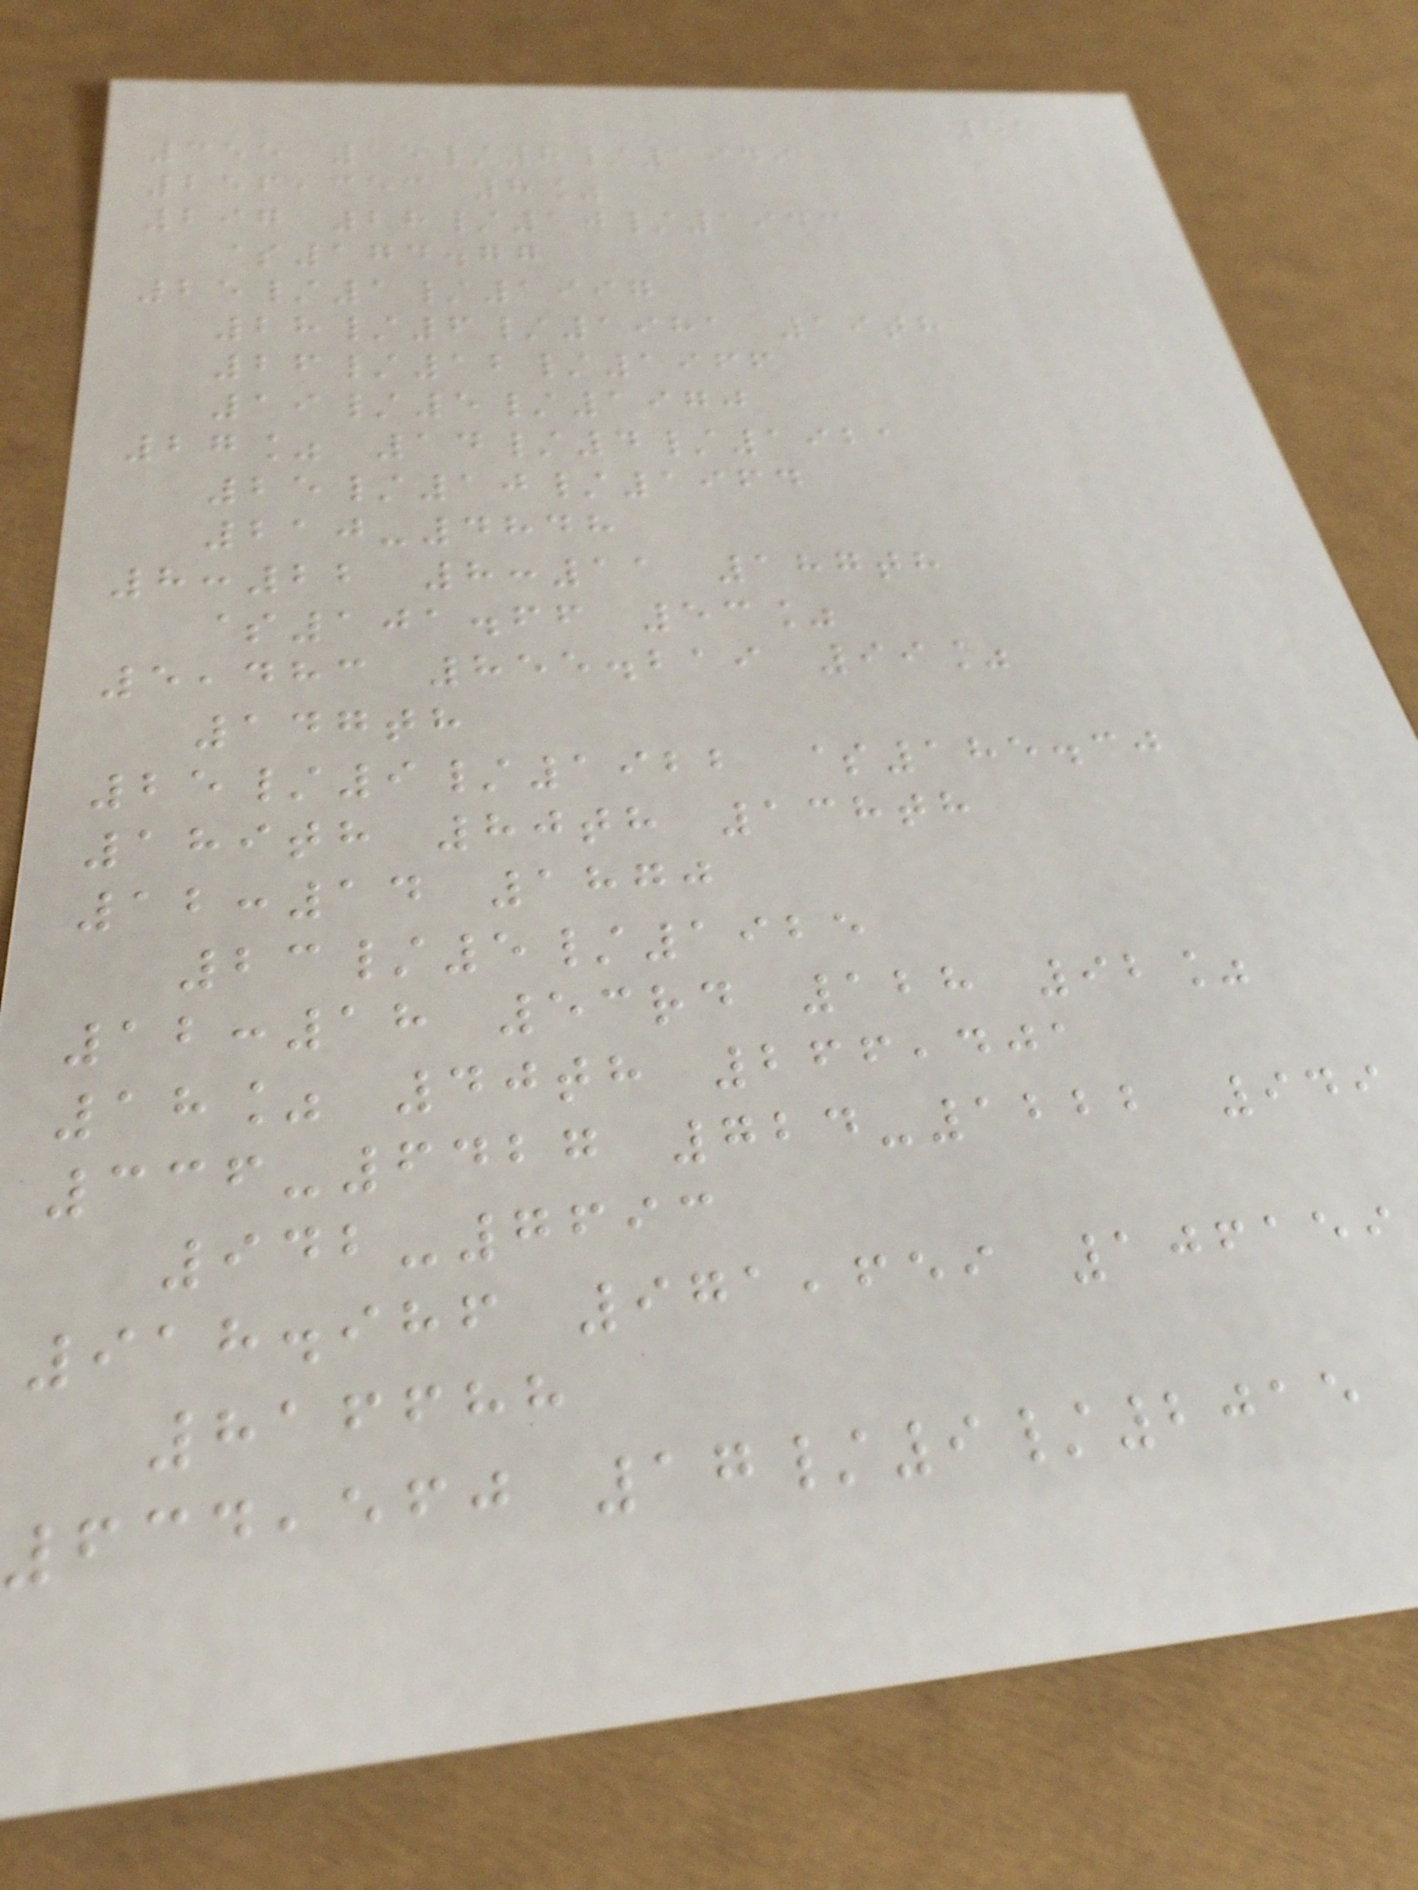51
355 15/8/1949
256,353 8%
297 28/10/1943
$174.77
25/1/1997
28/6/1981 19th
26/12/1966
19/5/1970
27% 14/4/1921
25/10/1964
210-4848
8:22 8:11 187th
$101.66 53%
5,483 855.219 99%
147th
25/9/1922 $185.30
189th 80th 138th
12:14 1870
23/5/1925
12:18 53rd 128 92%
18% 40th 266,401
336-6427 724-1222 949
942-7693
918.986 971,659 106159
816688
634,560 17/9/2015
